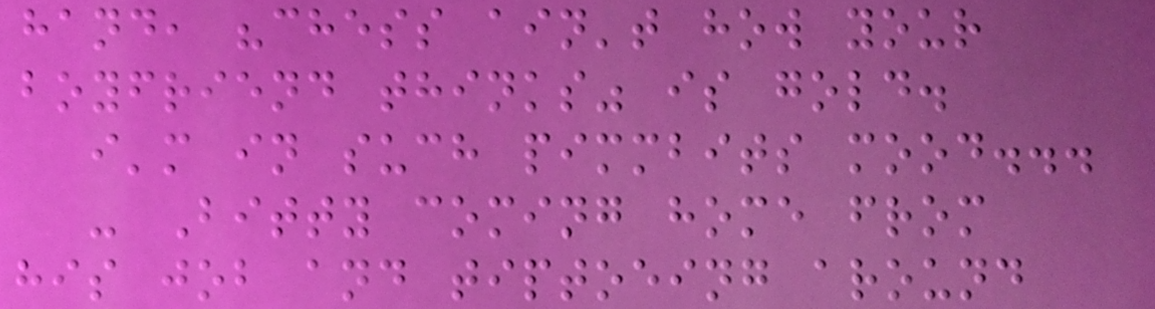hand, "chess ain't how your
boyfriend thinks" is gold.
i'm in such pimmbits mood...
- Bitty coming home from
his job and tiptoeing around
